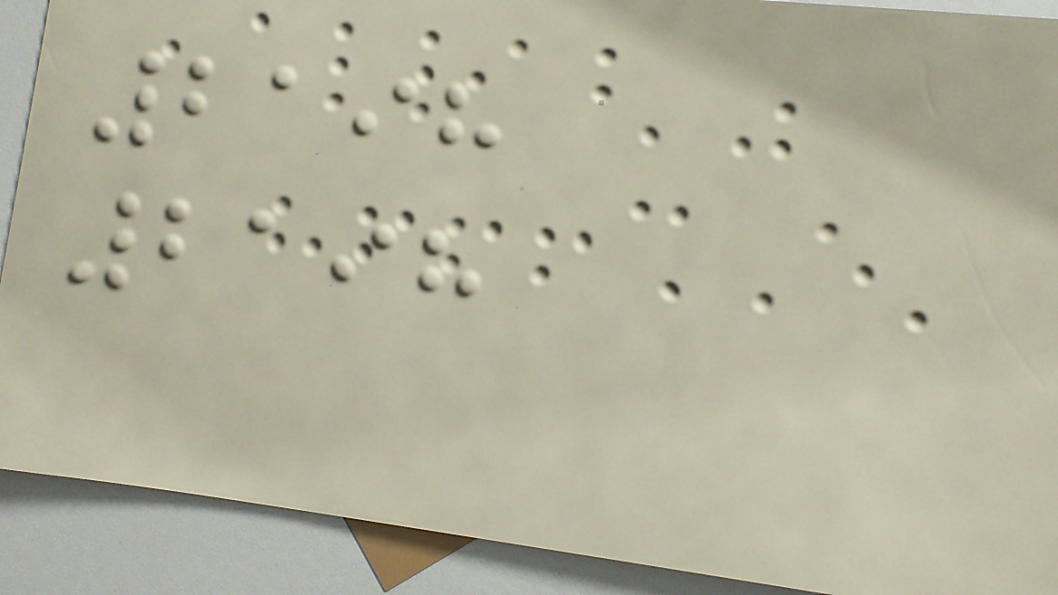2198
2198
